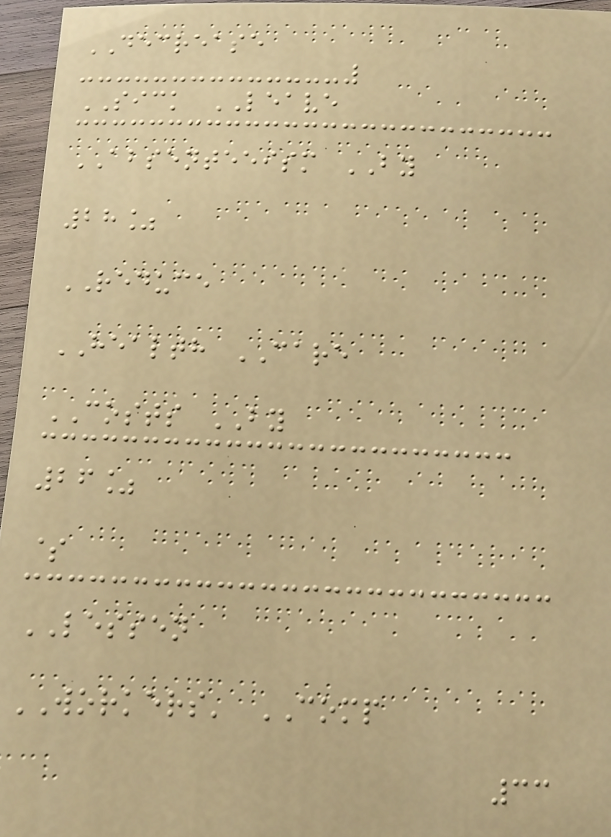DECREASE
SICK LEAVE
ABSENTEEISM BY
28%
REDUCE
HEALTH CARE
COSTS BY
26%
$
LESSEN
WORKERS' COMP
33
